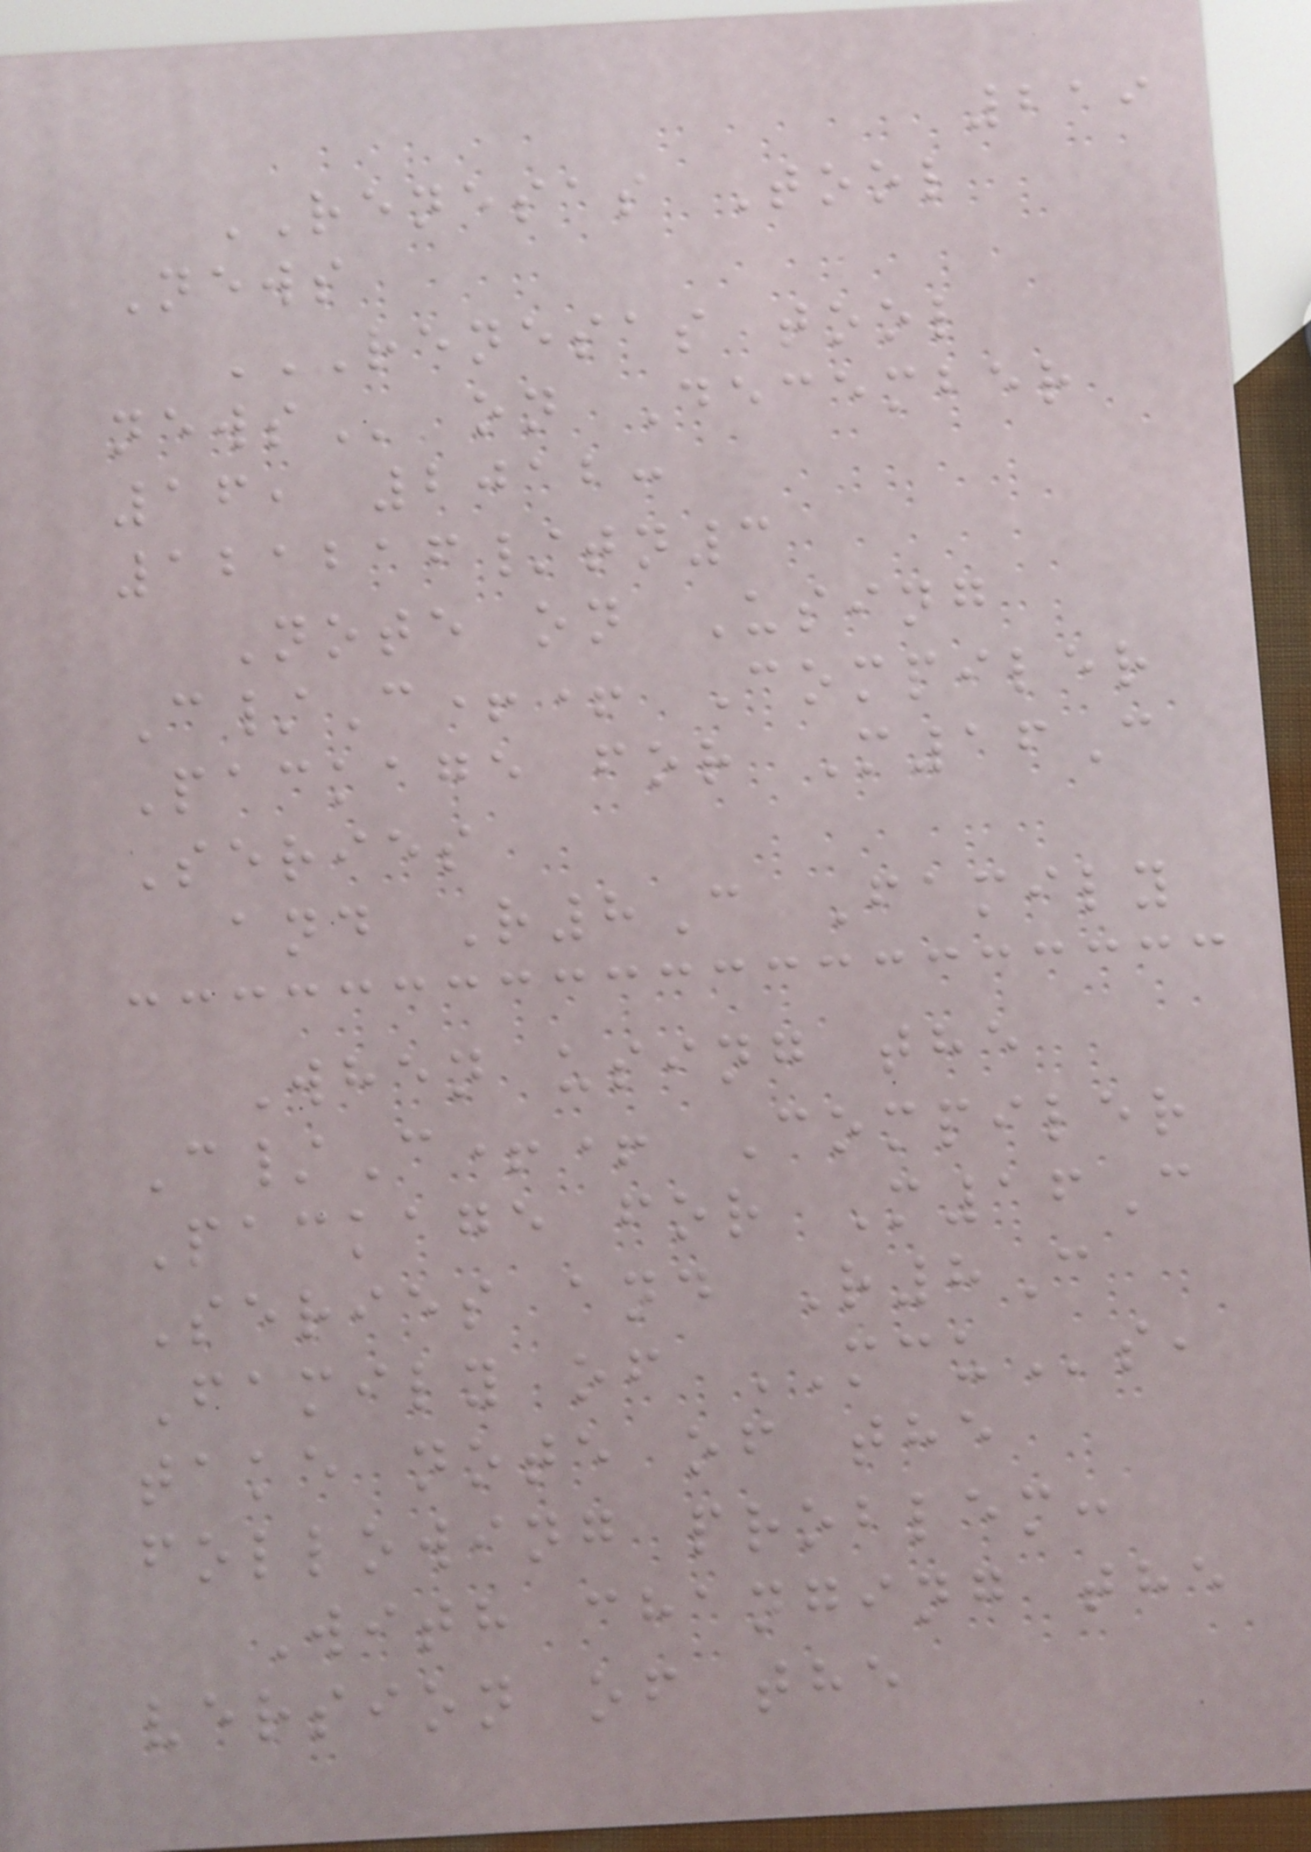219
RENESAS Tool
News
RENESAS TOOL
NEWS on December
16, 2012:
121216/tn3
Note on Using
C/C++ Compiler
Package for M16C
Series
and R8C Family
When using the
C/C++ Compiler
Package for M16C
Series and R8C
Family of MCUs,
take note of the
following problem:
With changing the
version of the
